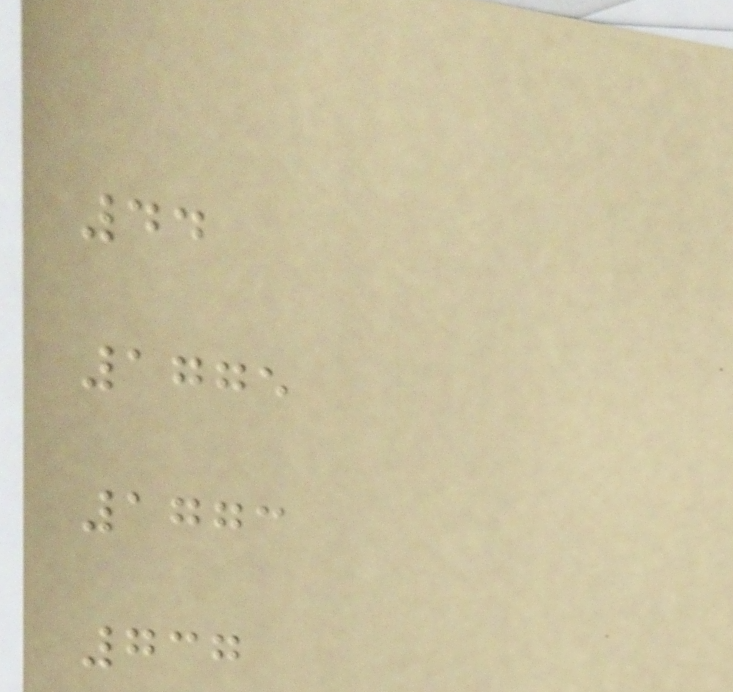44
1775
1773
737
